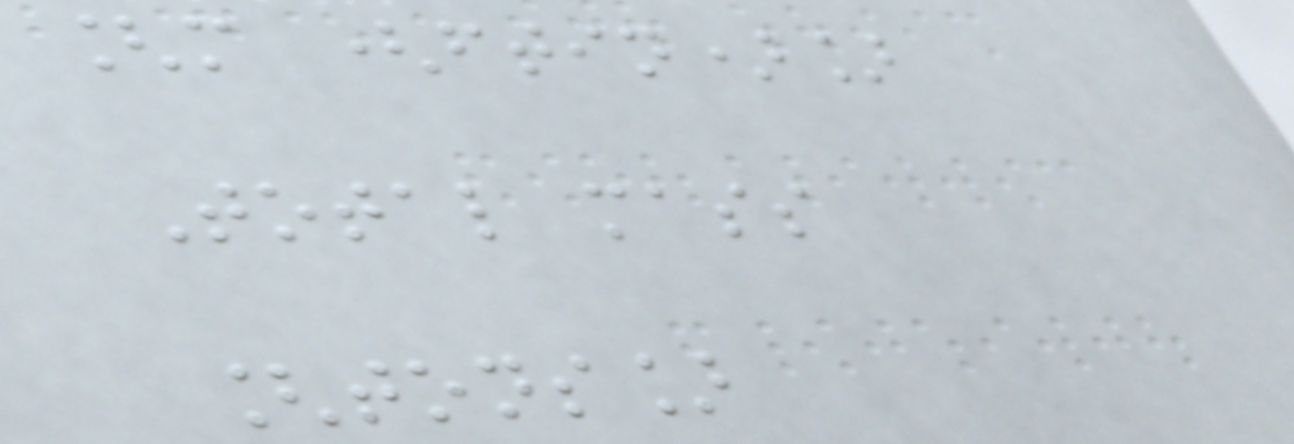[m (ftin)]
Total mass
[tons]
